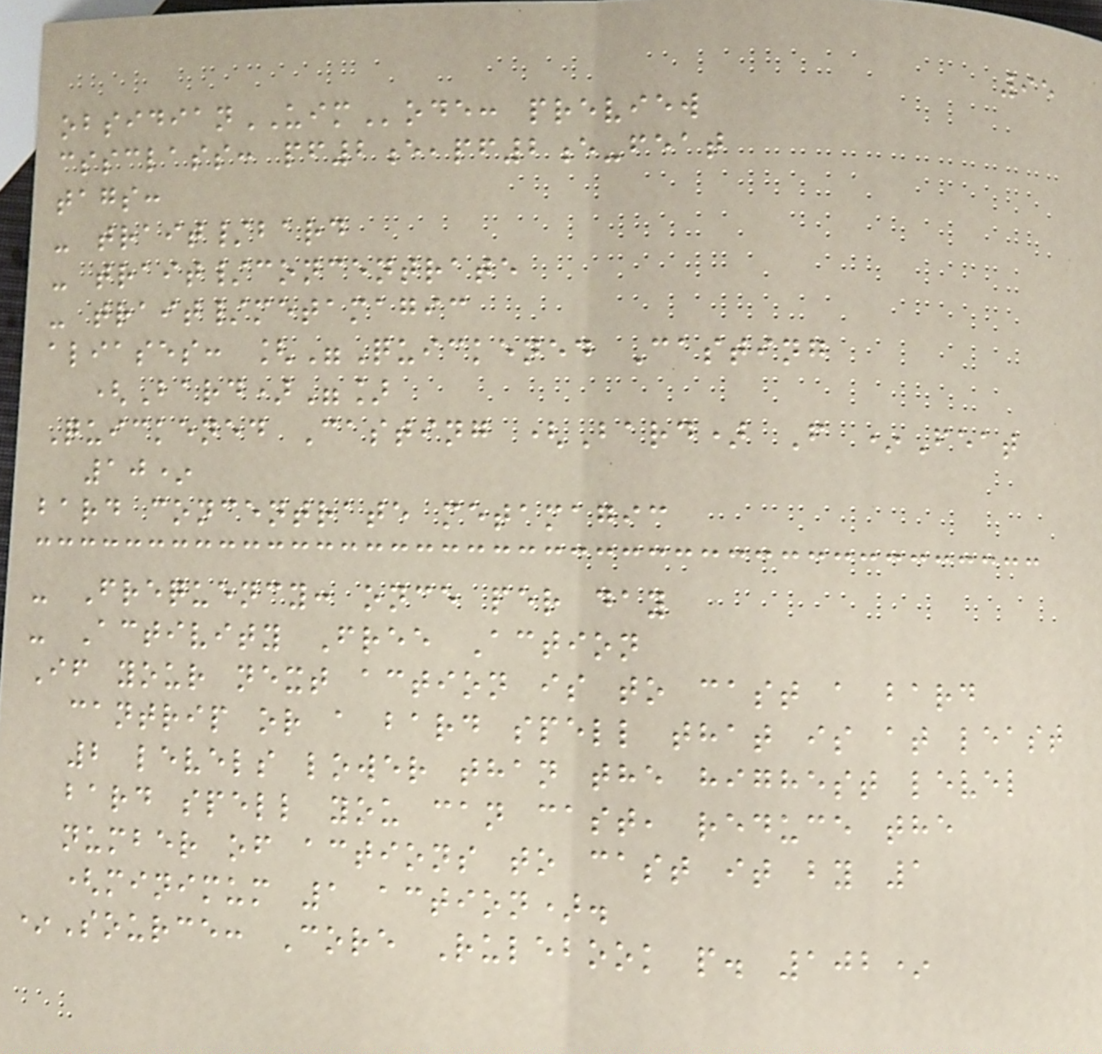95
obsidianUIMode: preview
cssclass: pf2e,pf2e-feat
tags:
- trait/bard
- trait/concentrate
- trait/metamagic
aliases: ["Quickened Casting
(Bard)"]
Quickened Casting (Bard) F *Feat
10*
bard concentrate metamagic
- Frequency: once per day
- Activity Free Action
If your next action is to cast a bard
cantrip or a bard spell that is at least
2 levels lower than the highest level
bard spell you can cast, reduce the
number of actions to cast it by 1
(minimum 1 action).
*Source: Core Rulebook p. 102*
